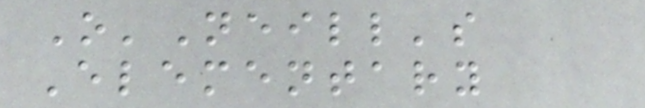O'Neill's
Elementary
